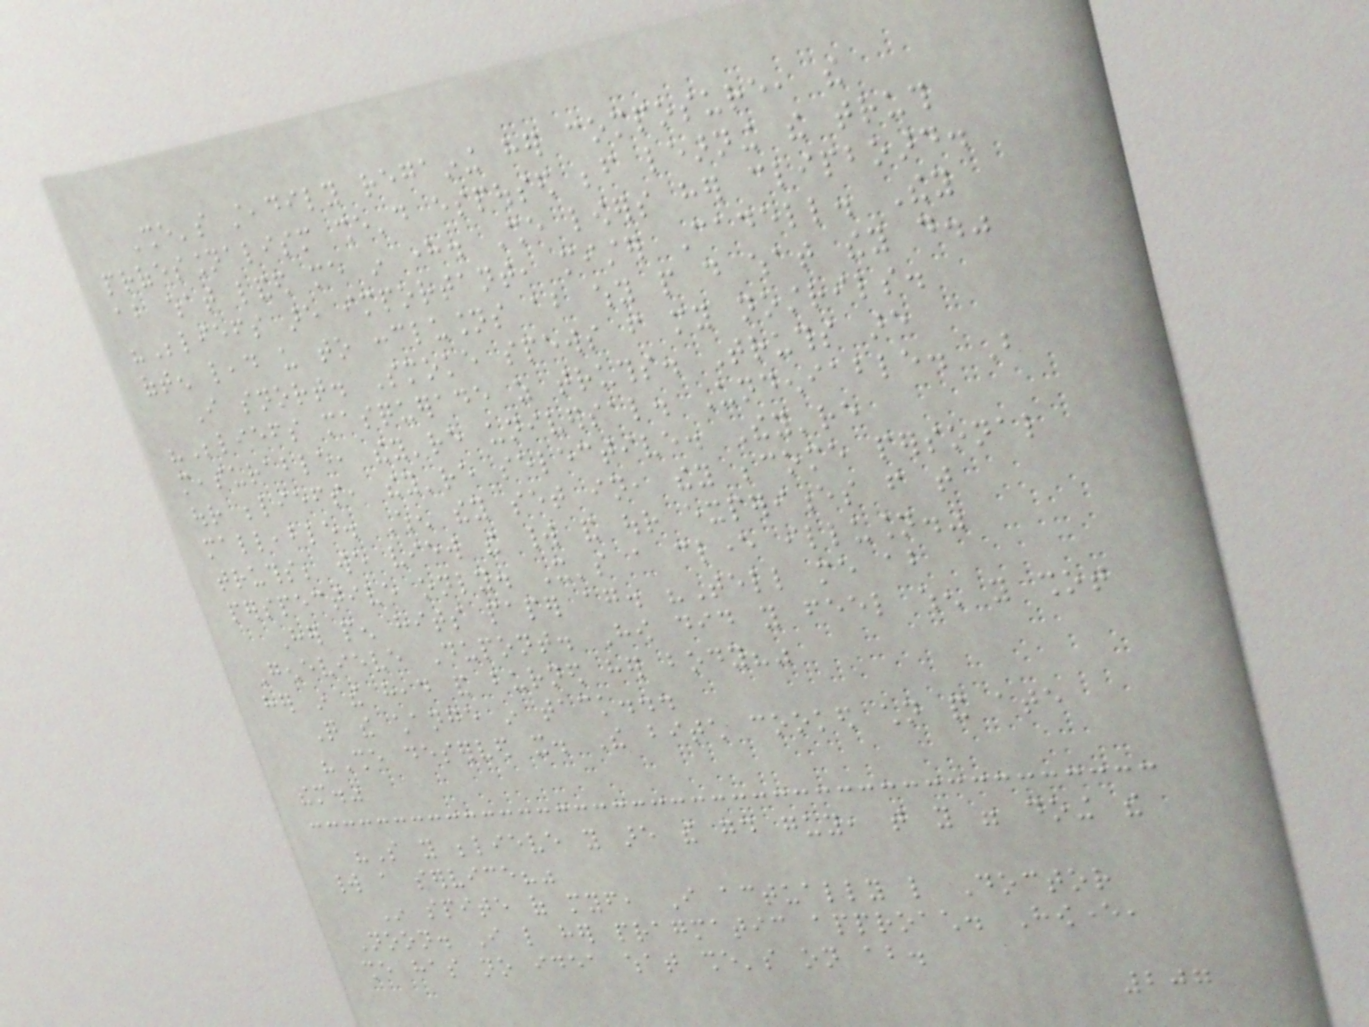She's steadily regaining her composure, the
professionalism she'd espoused before learning the truth
about what landed me in here. She lowers her clipboard.
"Beliefs are important, mister Cadell. They
often lead us to conclusions about why people do what they do."
I snort. Smoke spews from my nostrils.
"Beliefs masquerade as truths. Truths are
measurable, they're universal. Undeniable. But
our beliefs, they're selective. They're
malleable. When they set in, they become personal
truths; we view the world and our experiences from that
perspective only. It's a clever illusion."
Her pen hits paper again. "Tell me about
Genevieve Dupont. How did you feel when you shot
her in the head and burned her body?"
Quite the change in tack...
"She deserved it. The bitch cooked children and ate
them."
"So you believe you are the good guy, that you were doing the
world a service?"
In spite of myself, I actually like Doctor
Noon. I like her pragmatic approach. However,
she has no idea what she's on about.
207
